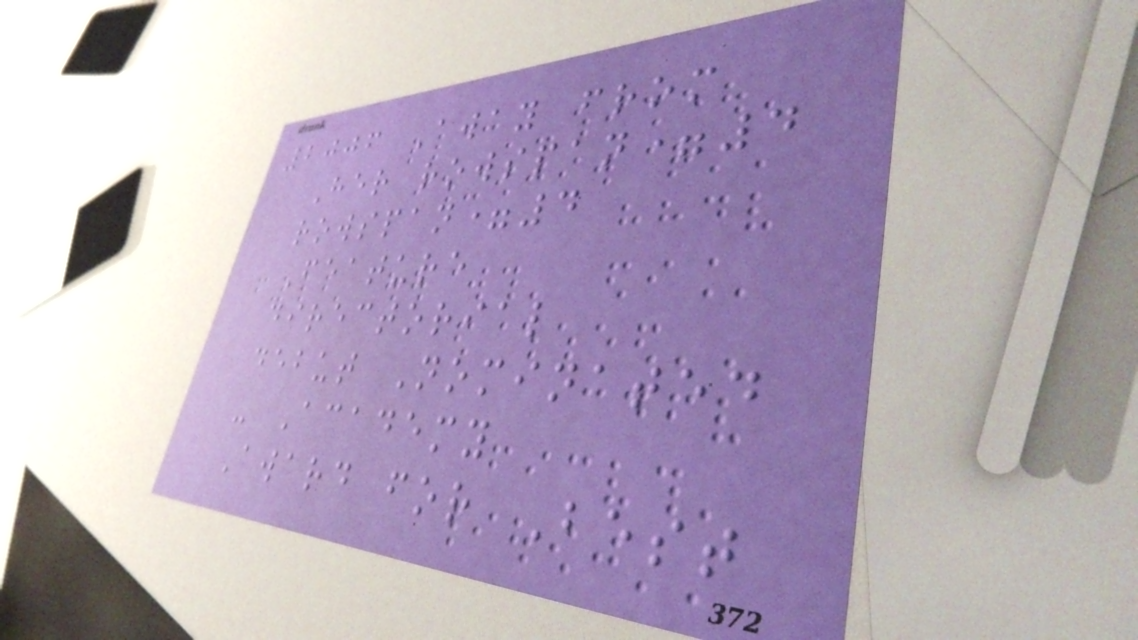2006 Away from
Her rowspan=4
rowspan=4
Feature
directorial
debut Nominated
- Academy
Award for Best
